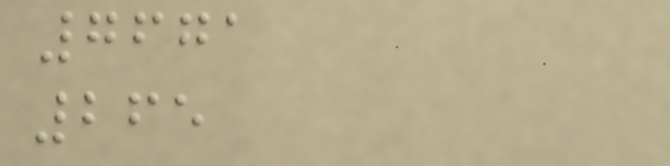7671
265
